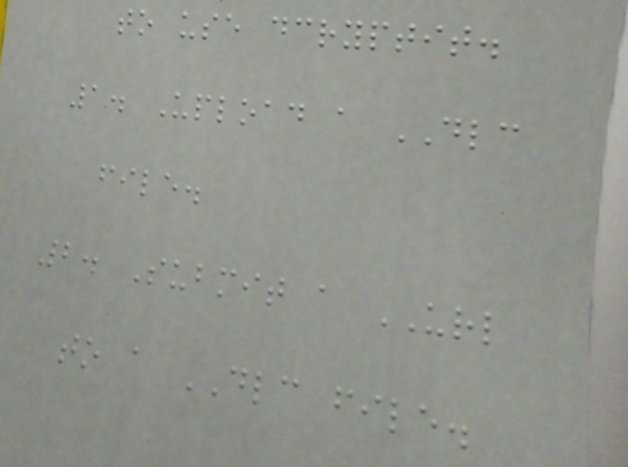to use dcryptit.
1. Upload a DLC
file.
2. Submit a URL
to a DLC file.
